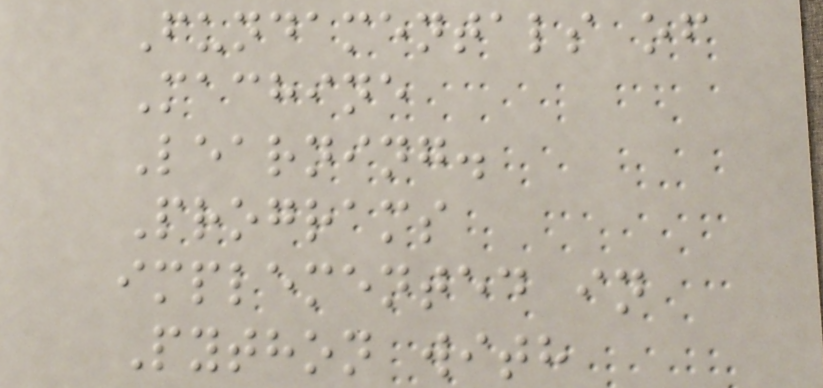Fundamentals of
Machine
Learning.
Programs
implemented in
Python with
